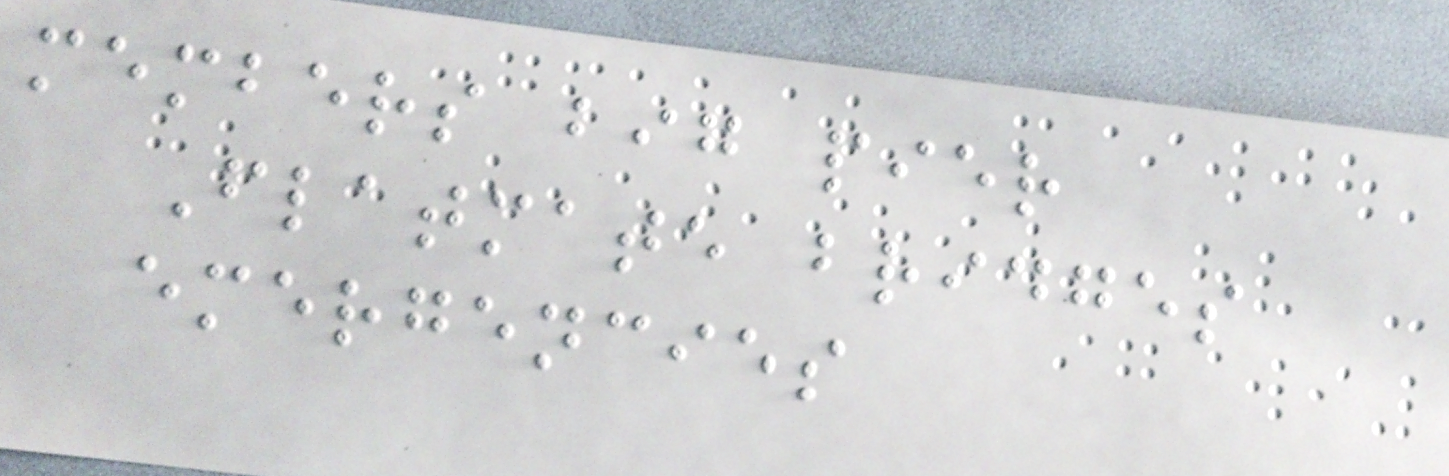members big pier
Flatmate bridges
emergencies
